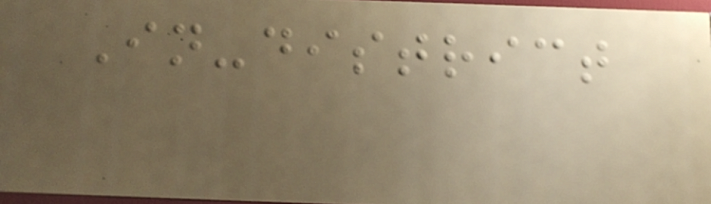In-district
